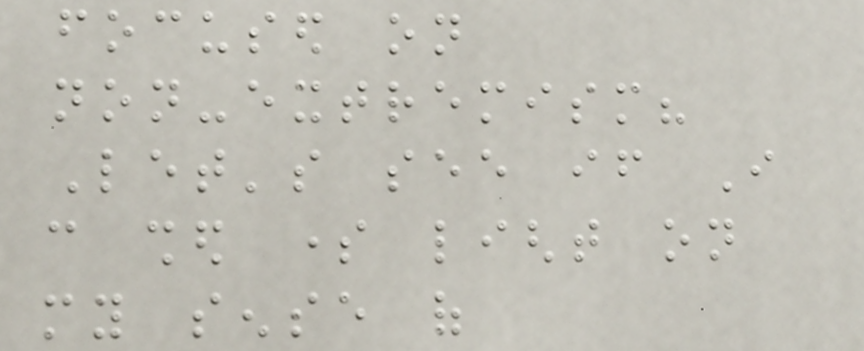focused on
non-extremism?
Let's see if I
can shed some light on
my sense of
